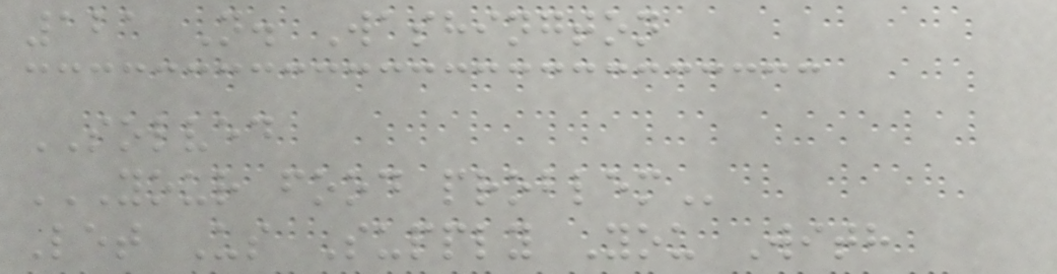121 N. Washington
SOLVED
YOUR FOOD PROBLEM
Let Us Supply You With
